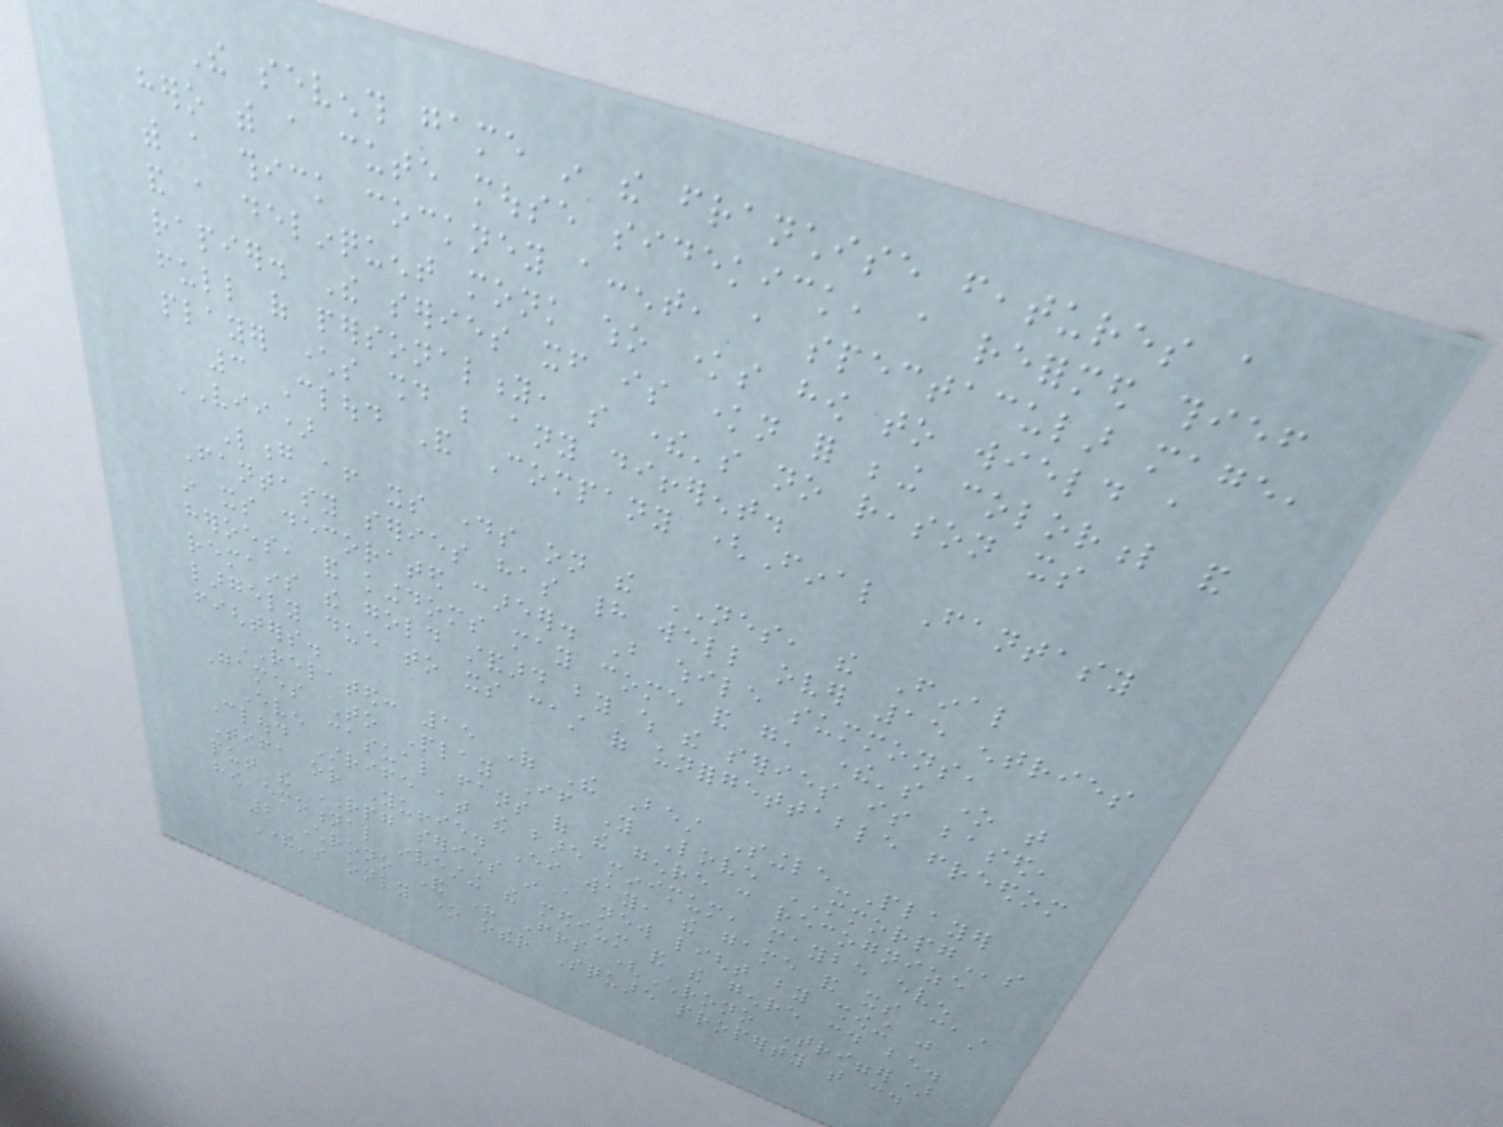The seventh game in the franchise features a
hero with a cute mouse sidekick, a reformed thief
with a thick cockney accent, a spectacular mage,
and a delinquent monk who knows how to wield a
rapier. The series itself is known for being colorful and
full of personality, so there's no reason its
player characters should be any different.
3 Cloud And Company (Final Fantasy
VII)
Long after its days on the NES, the Final
Fantasy series has had well over 15 entries
in its decorated career. But while summons,
heroes, and kingdoms may come and go, there's one that
remains the gold standard by which the series is based,
largely due to its cast of unforgettable freedom
fighters.
RELATED: 15 Of The Best Single-Player
Games To Play If You Love MMORPGs
Even casual fans of the genre can recognize
Cloud Strife at the bare minimum, maybe even
Tifa or Yuffie. Either way, the game and its cast
put the RPG series in a new light by showing just
how emotional investing the medium and the genre could be.
2 Chrono And His Friends (Chrono Trigger)
There's only one other Square property that could
